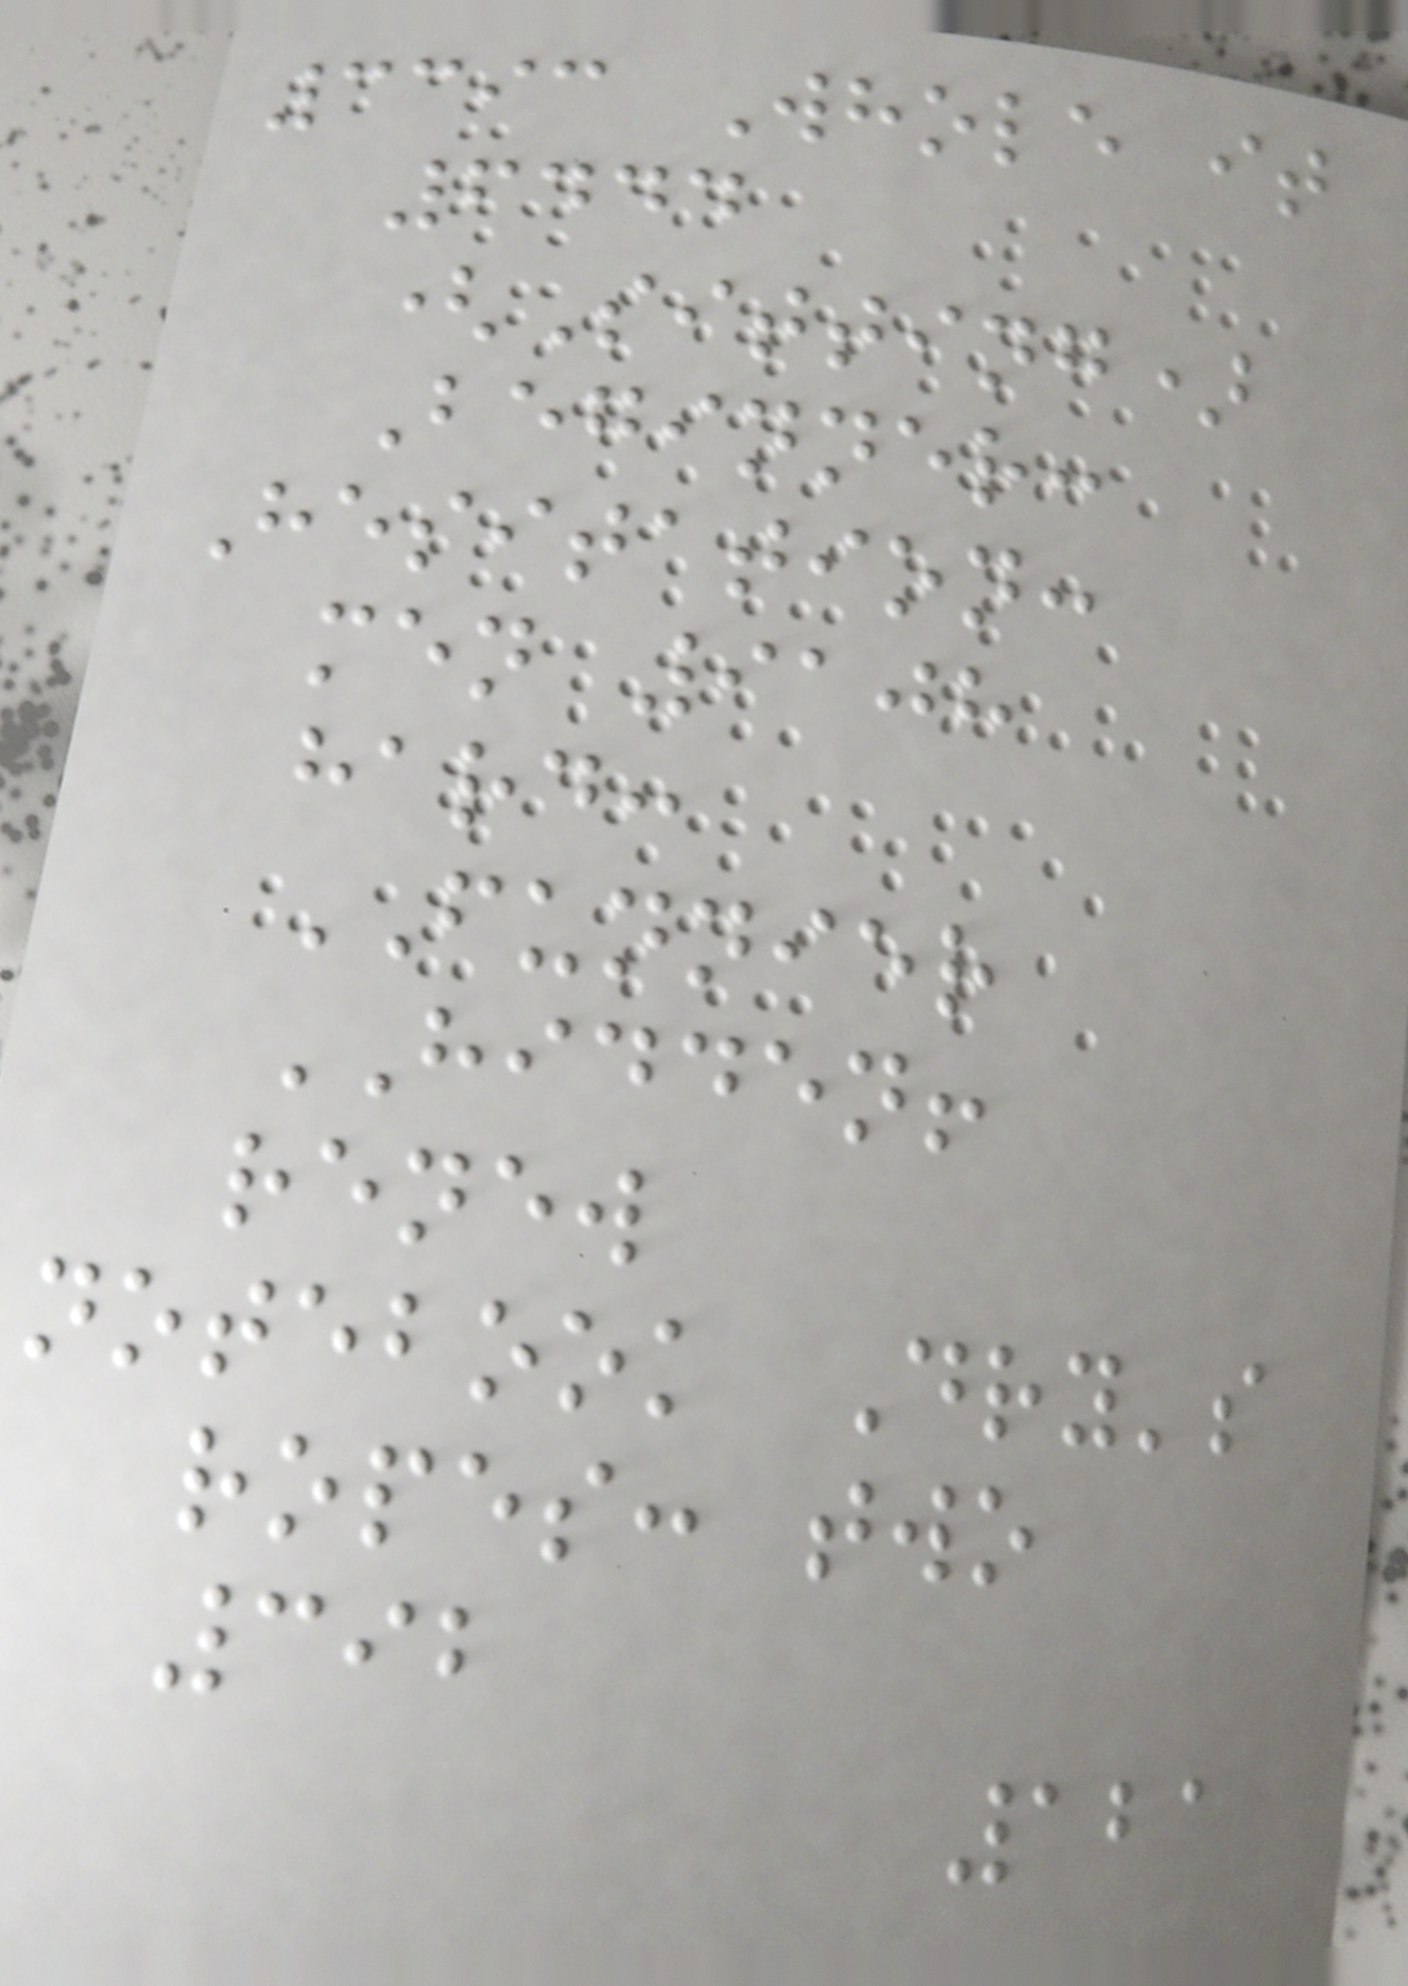3393 Whole it
6444
(Sitting)
Beginner:
Hesitation:
men 9108
hard:
FUNNIER
HIDDEN!
renew
notebook Dry's
ropes: two
392
121
